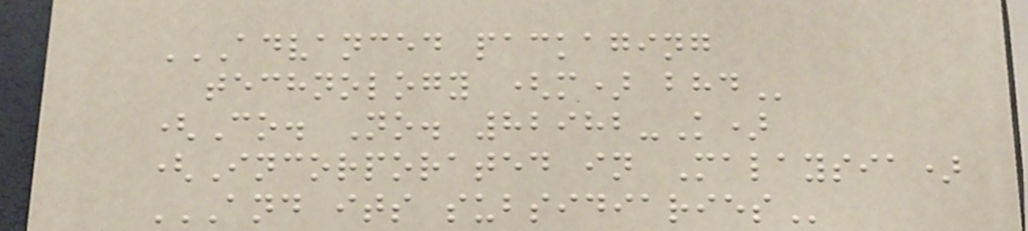ADVANCED PACKAGING
TECHNOLOGY (M) BHD
(Co. No. 82982-K)
(Incorporated in Malaysia)
AND ITS SUBSIDIARIES
